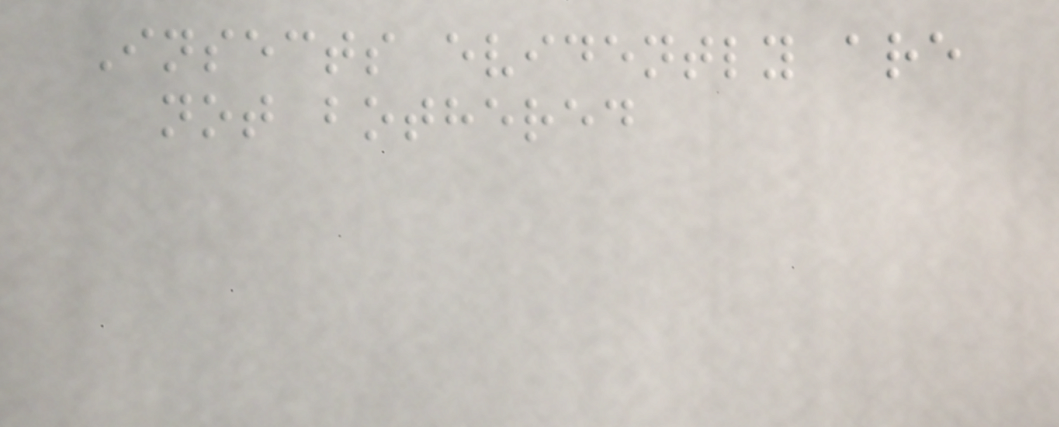Insects evidently are
not bothered
